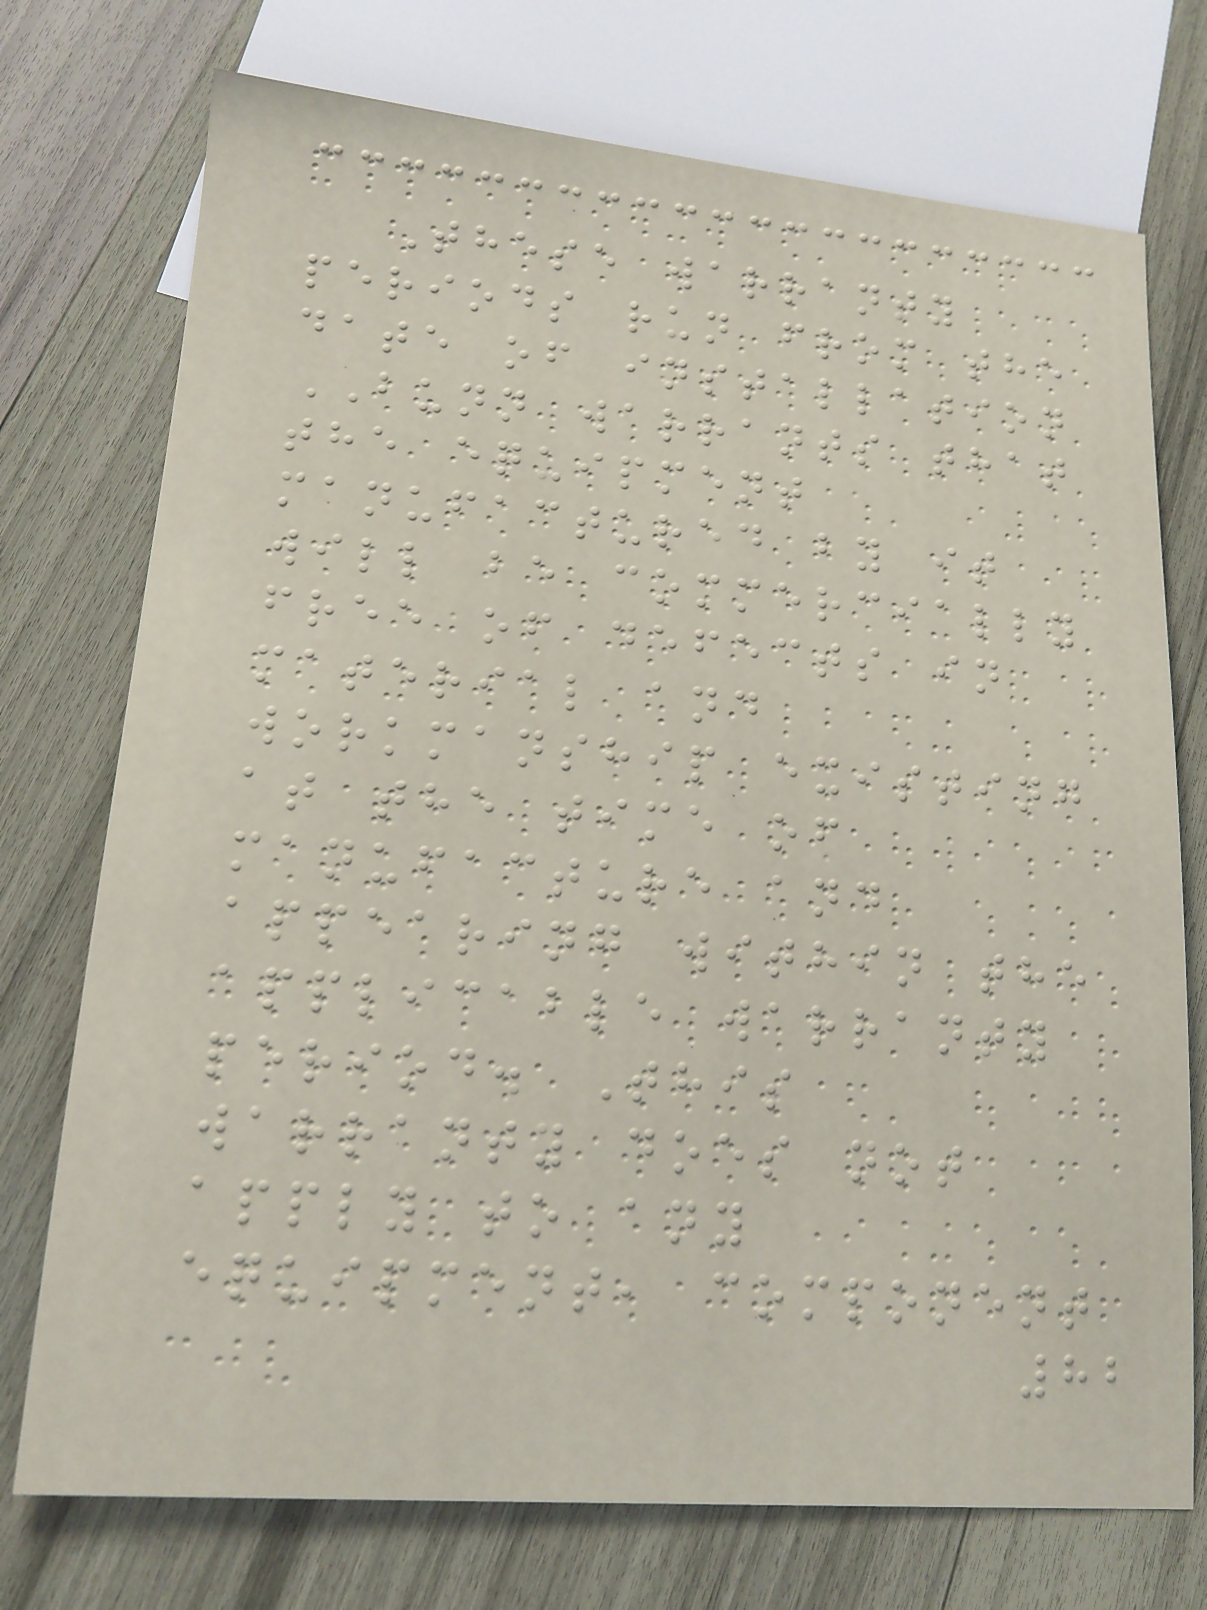These warranty
periods run from the
date of installation
BUNN warrants that
the equipment
manufactured by it
will be commercially
free of defects in
material and
workmanship existing
at the time of
manufacture and
appearing within the
applicable warranty
period. This
warranty does not
apply to any
equipment, component
82
